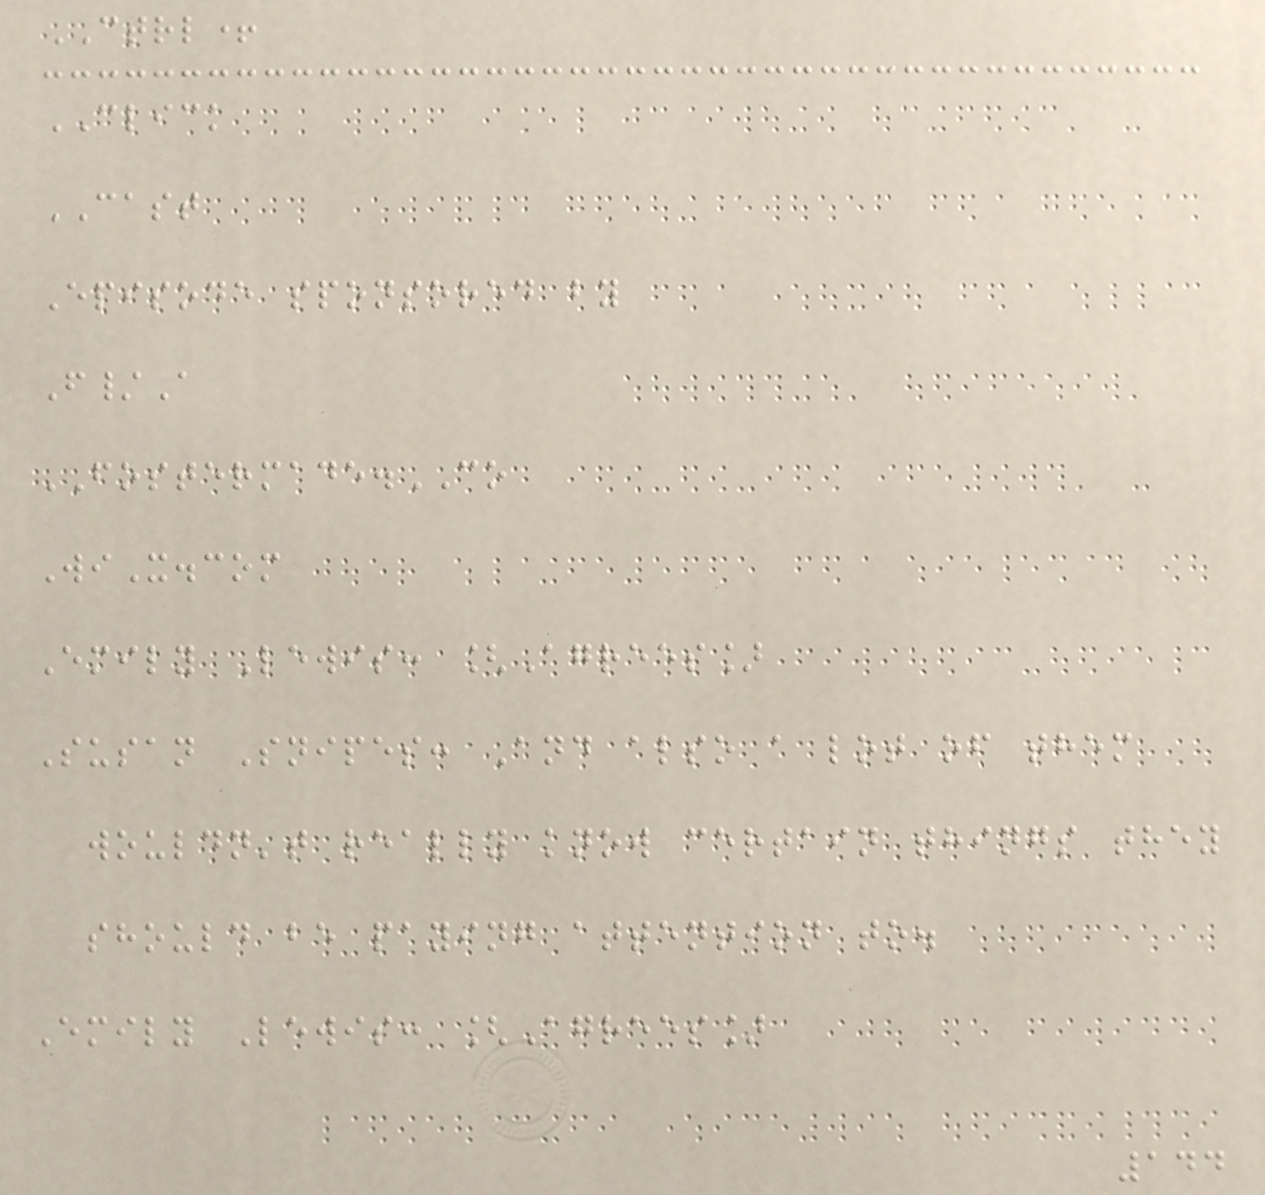CTRL+
CLICK
CAST
Episode sponsored by
F/A
FOSTERMADE.CO
WiX.com
Emily Lewis: [Agrees]
Susan Snipes: And also a lot of them
wouldn't really know certain things they
should be paying attention to.
Emily Lewis: [Agrees]
144
